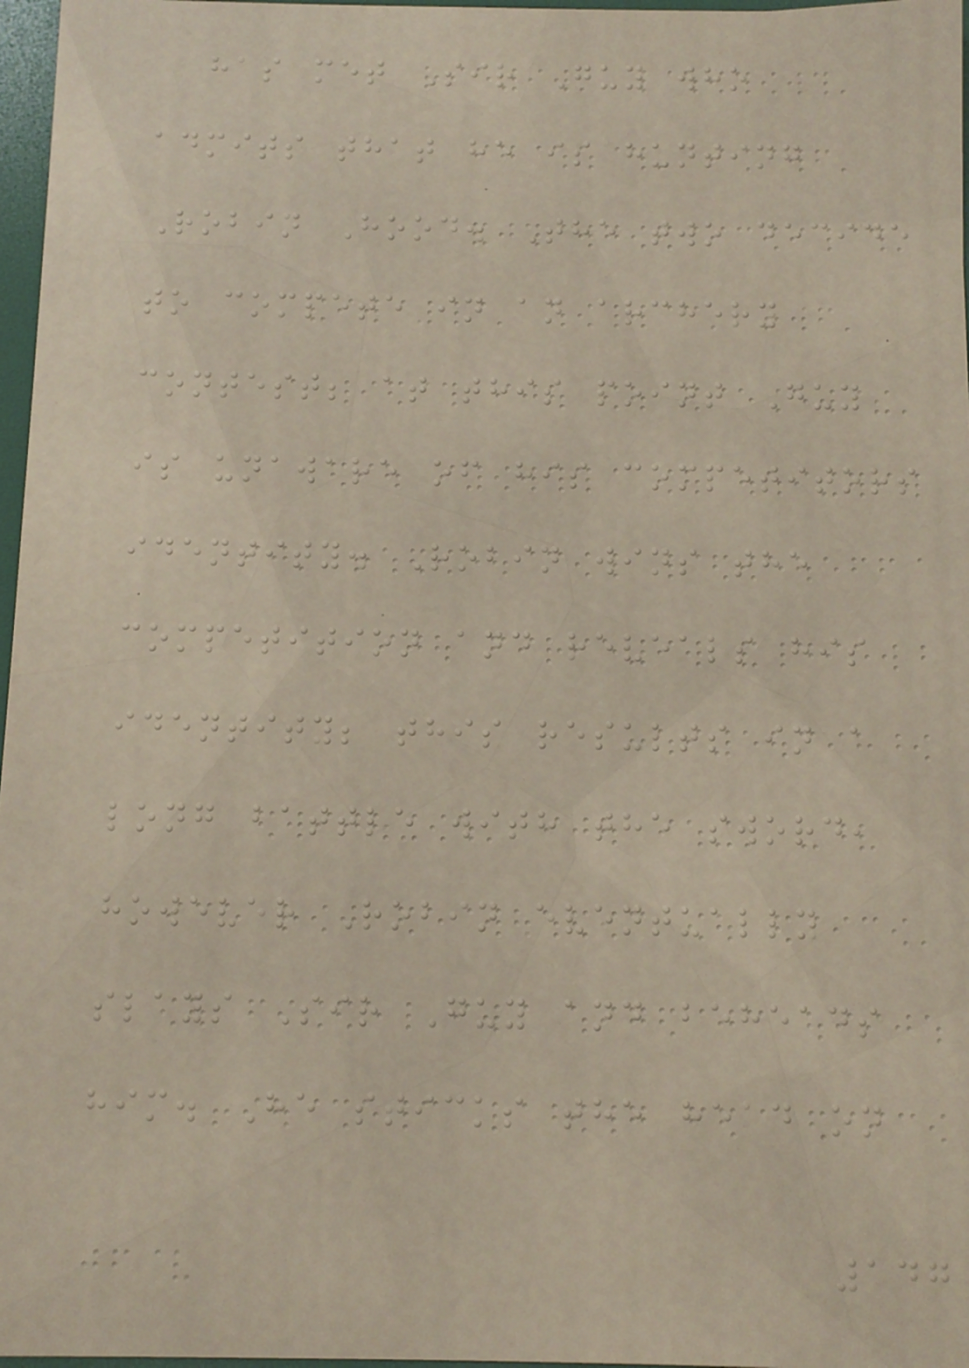has met Sir Guy who
admits that he is hunting
Robin Hood. The two decide
to compete in an archery
contest; at this point Guy
is unaware of his competitors
identity. Robin wins the
competition and reveals his
identity; this results in a
long battle with the sword,
however Robin eventually
slays Sir Guy and beheads
him. He sticks the head on
147
